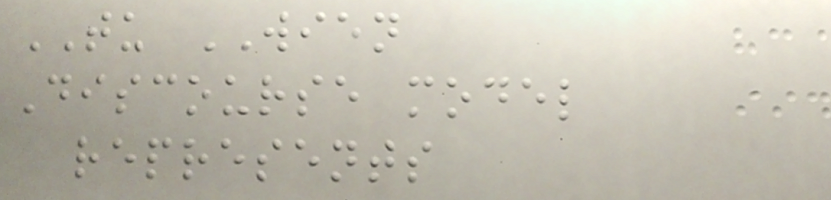TU WIEN
Discourse model
represents
